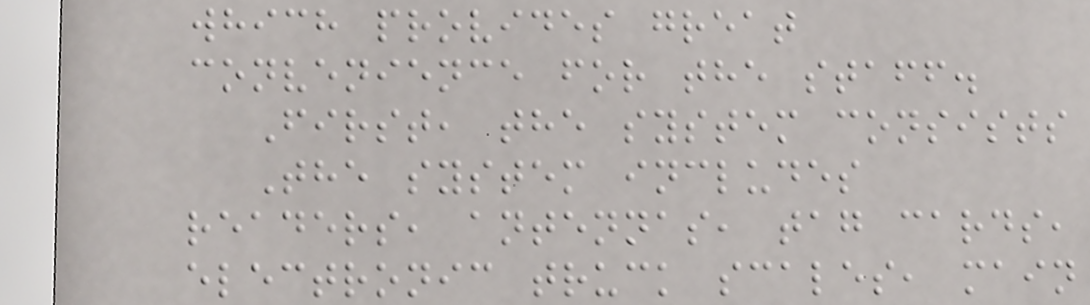which provides great
convenience for the staff.
First, the system consists
The system includes
readers, antennas, tag cards,
electronic truck scales, main
